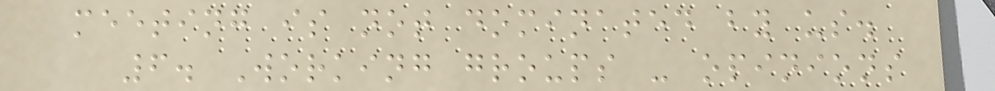meeting is not dominated by us.
6. Working groups - opinions
